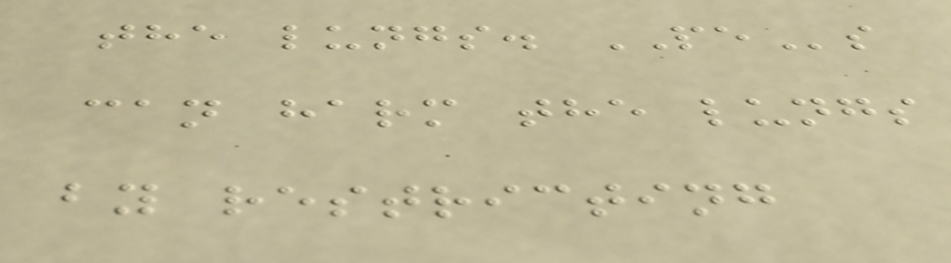the lungs. PEs
can harm the lungs
by restricting
